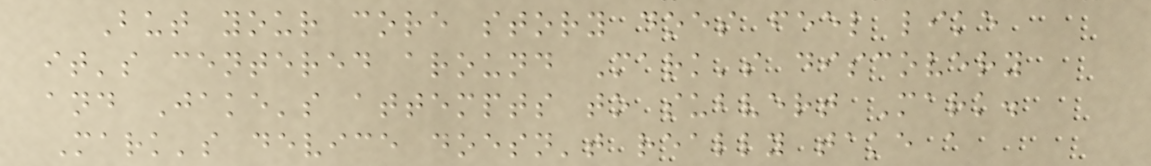But your core story does feel like
it's centered around Mark's discovery
and Jake's attempts to subvert Mark.
Mark's device doesn't really take a
